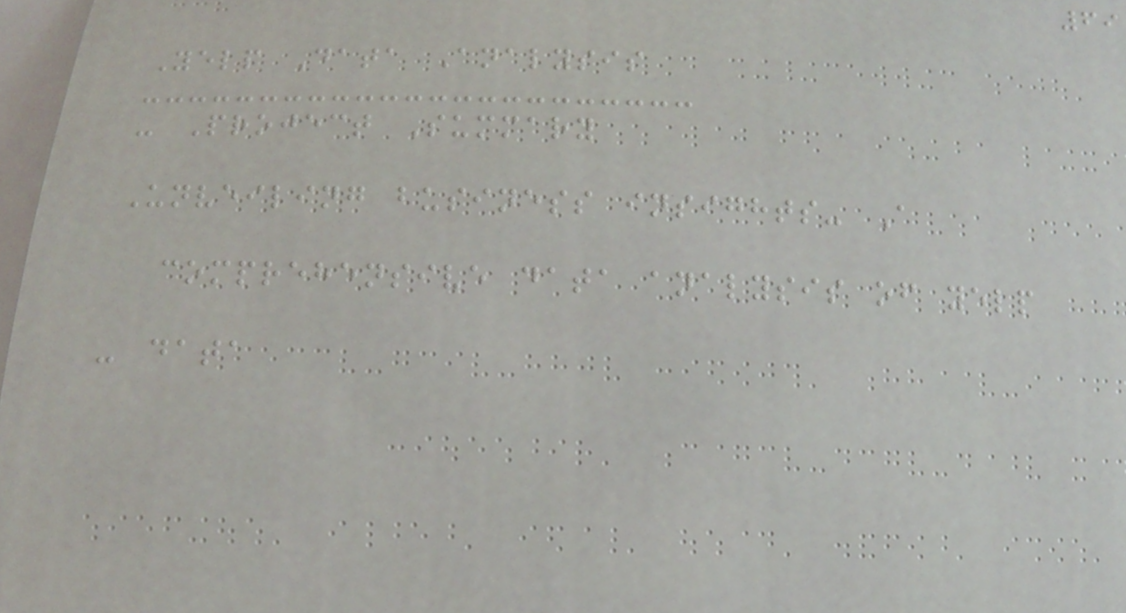69
Yelp Data Analysis
- Project Summary
Unveiling business insights- A
comprehensive data analysis of yelp
- data
